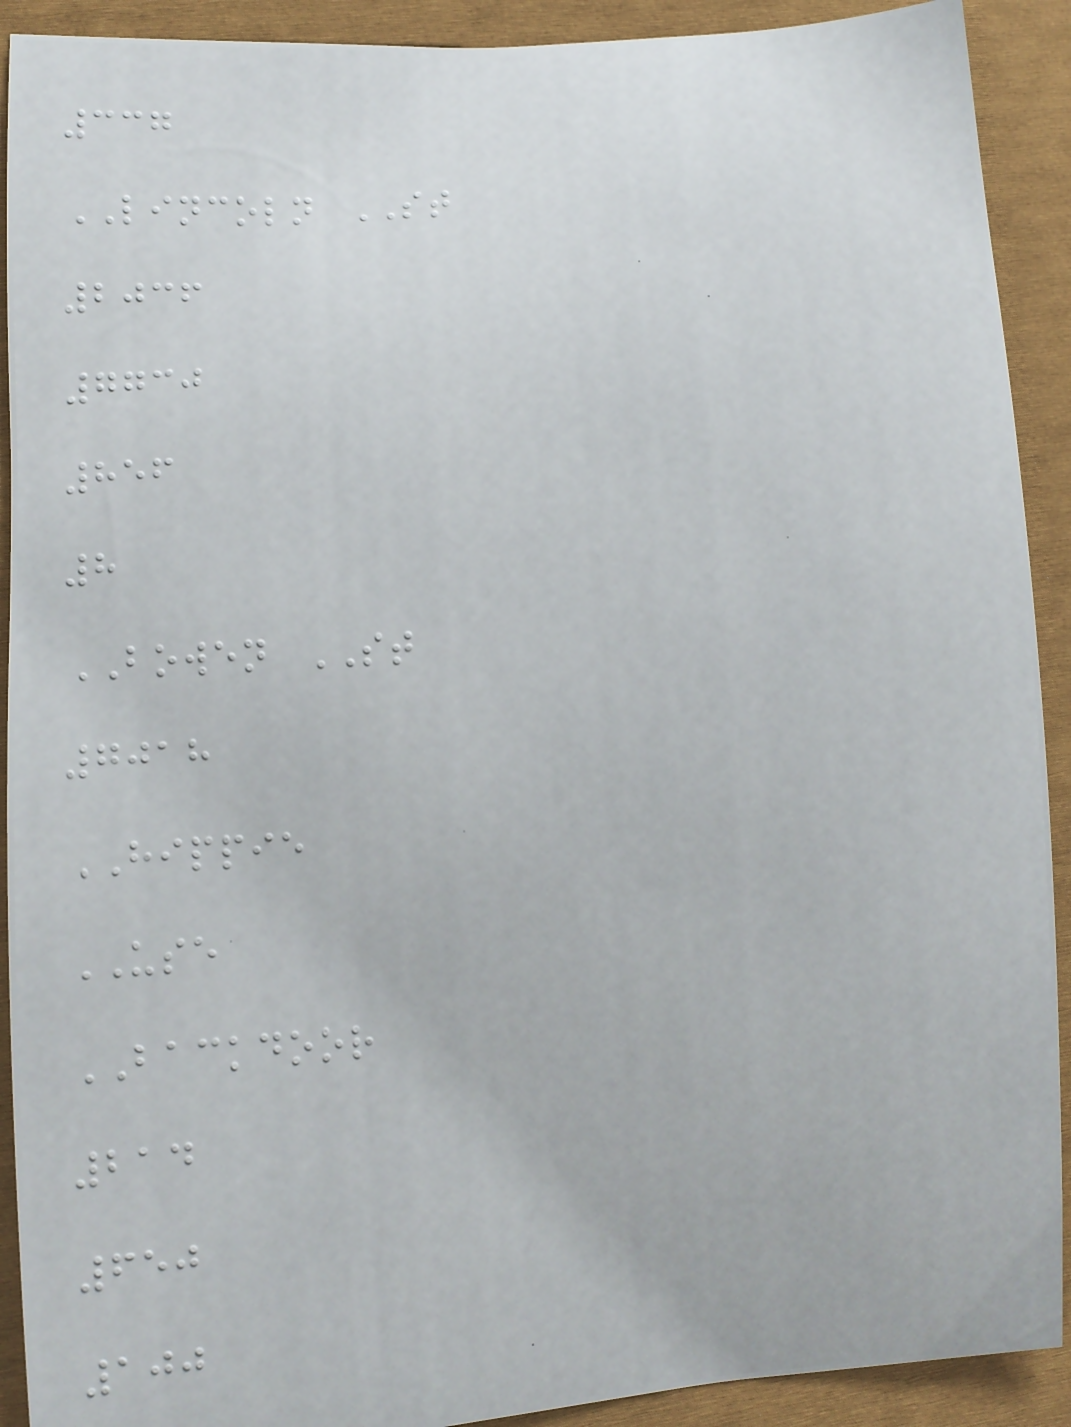337
LINCOLN ST
2036
7730
856
8
BOWEN ST
7018
HIPPIE
USE
BACKDOOR
214
650
100
